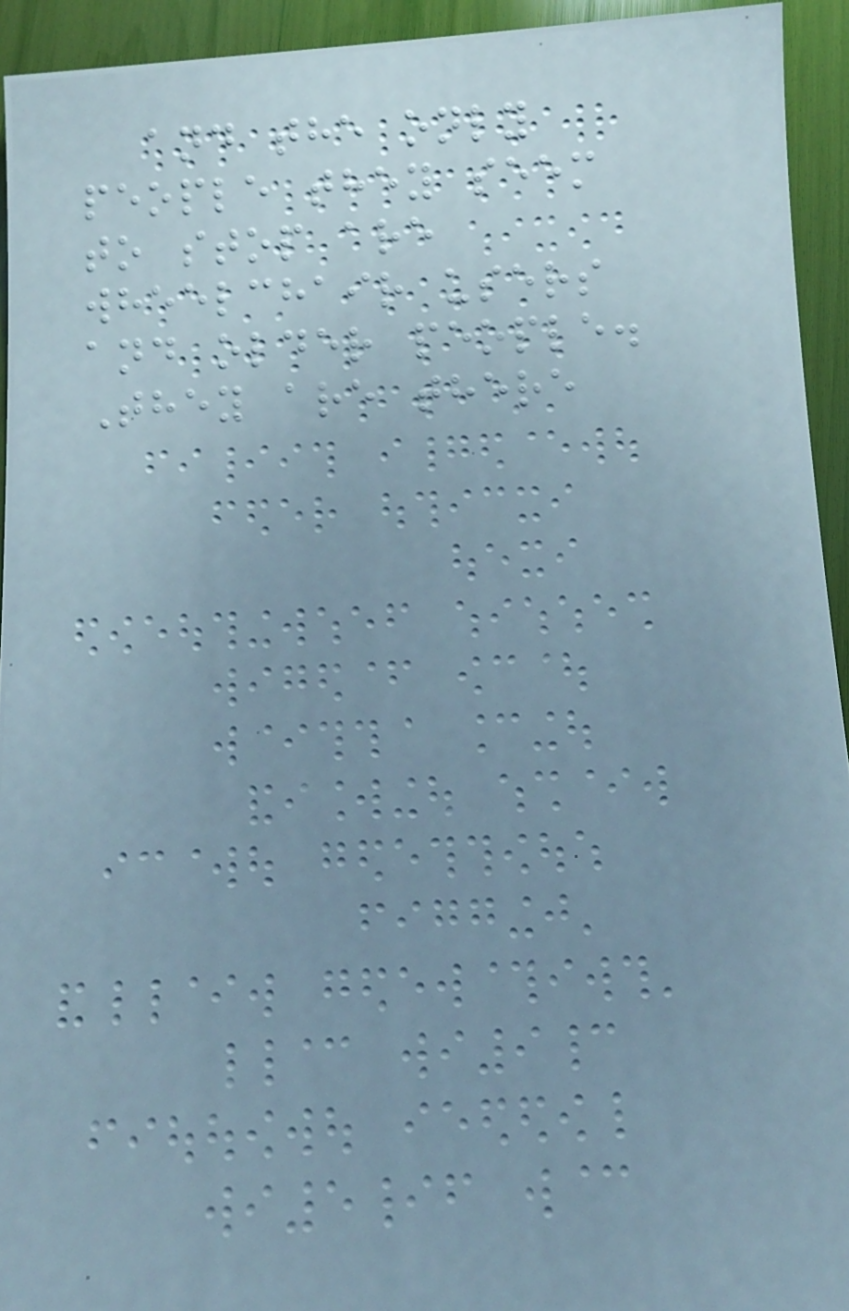and the only
people they seem
to stop are
wheelchair users
and older people.
They are there
